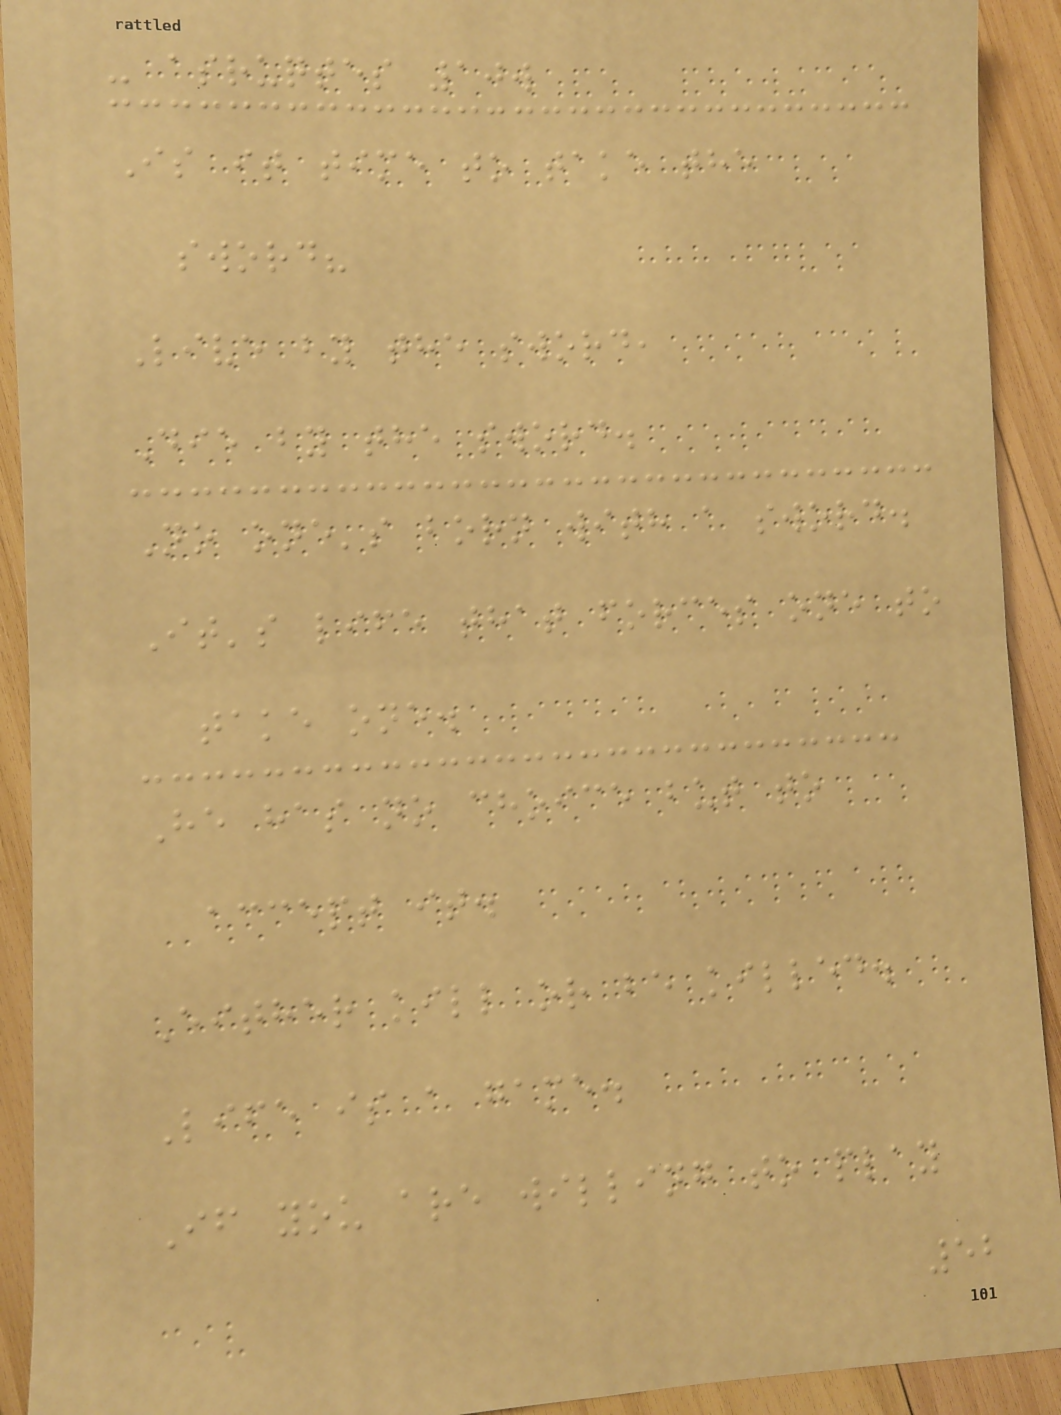- asruqtes 10w
Is it time to take the
sword?
Live by the sword,
Die by the sword.
No one's born with a sword.
It's life that forces one to
take one.
He has no choice but to
accept it.
Either kill or be killed.
Life is a game.
If you are willing to play
52
